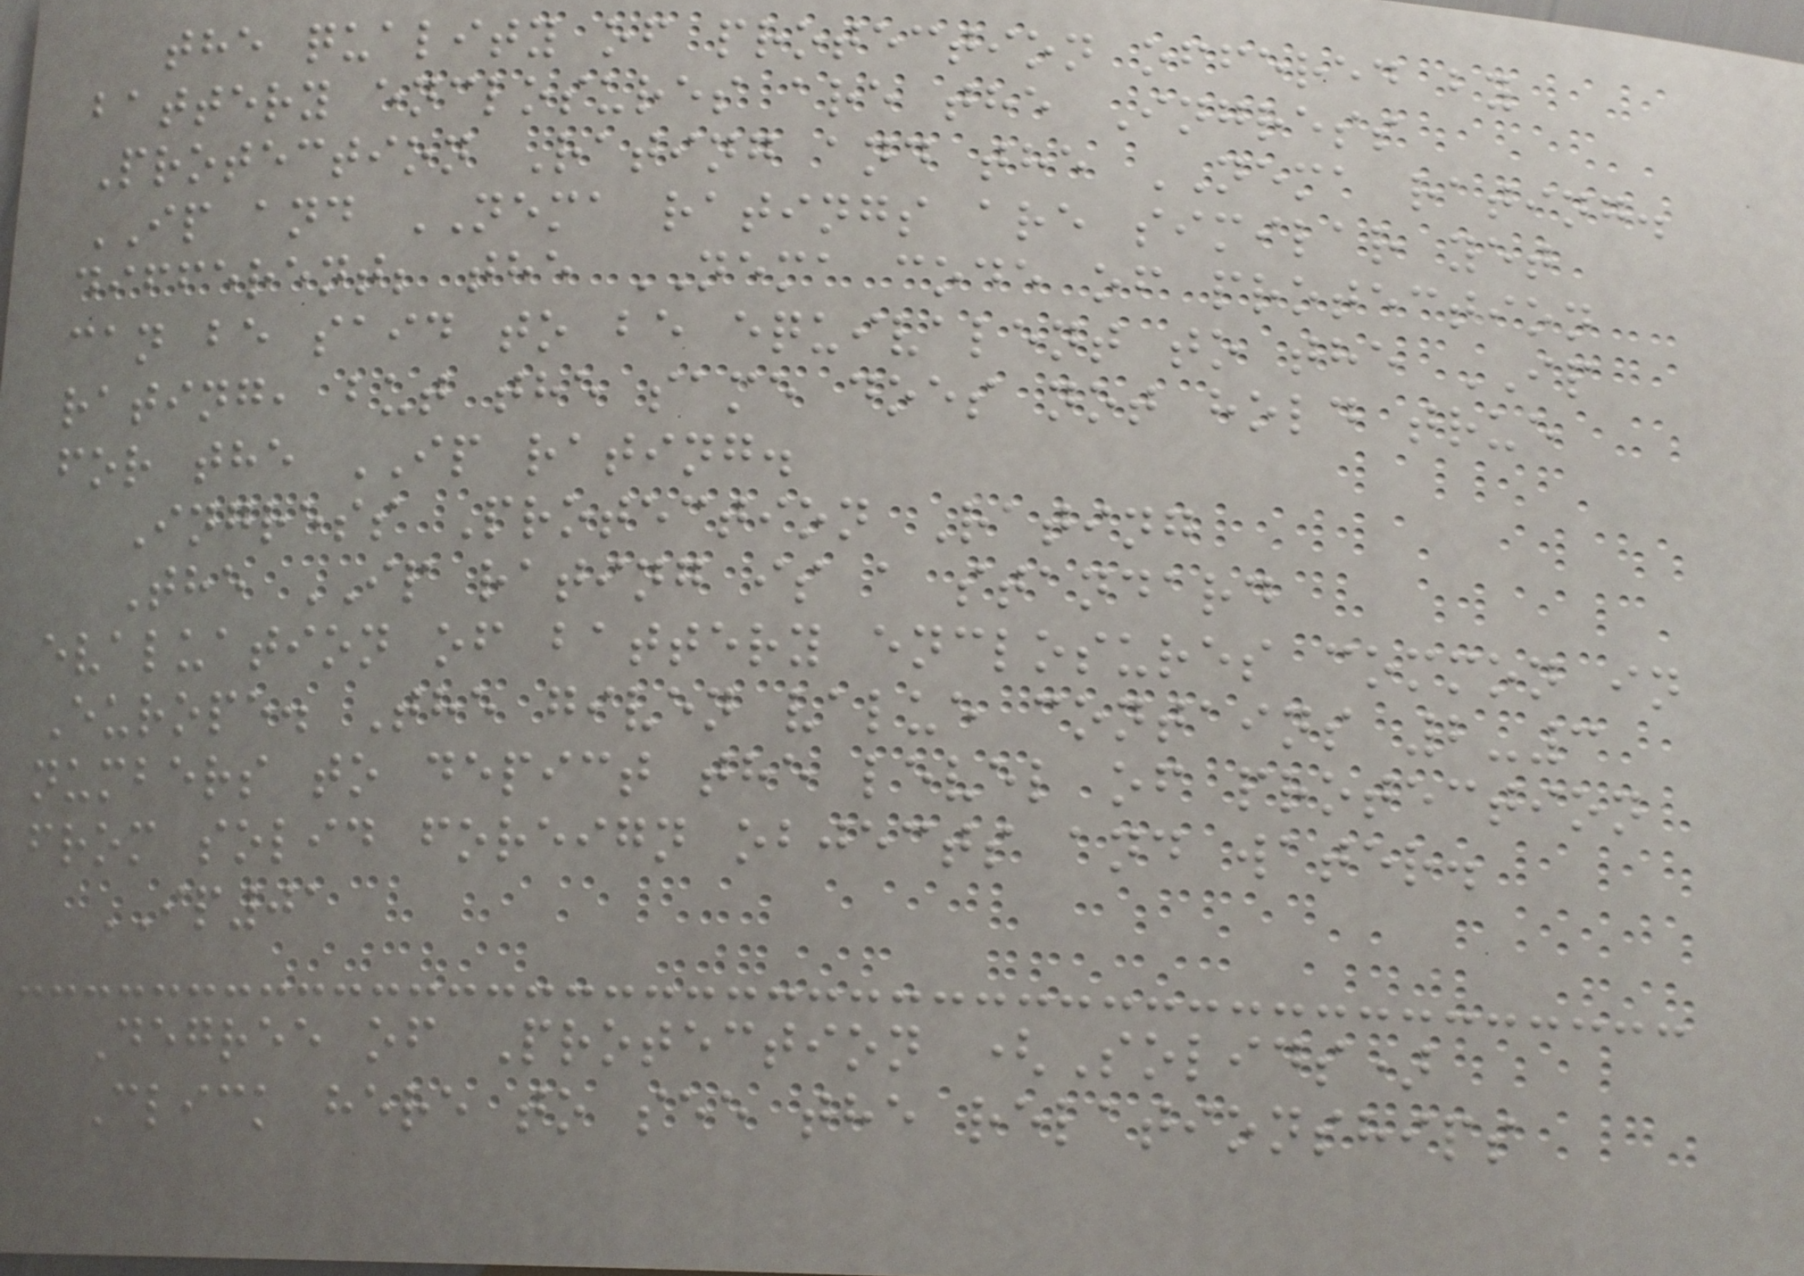the quality of protection offered by
battery enclosures are the Ingress
Protection Rating and the NEMA rating.
IP and NEMA ratings are similar yet
different; the NEMA code of protection
can be said to be equivalent to the IP
rating, but the same does not hold true
for the IP rating.
Ingress Protection Rating
The IP rating is a standard
evaluation of battery enclosures common in
Europe. The given value contains 2-3
numbers to depict the level of protection
from solid foreign objects and water.
IP01
Degree of Protection (Solids)
Click here to see the relationships
